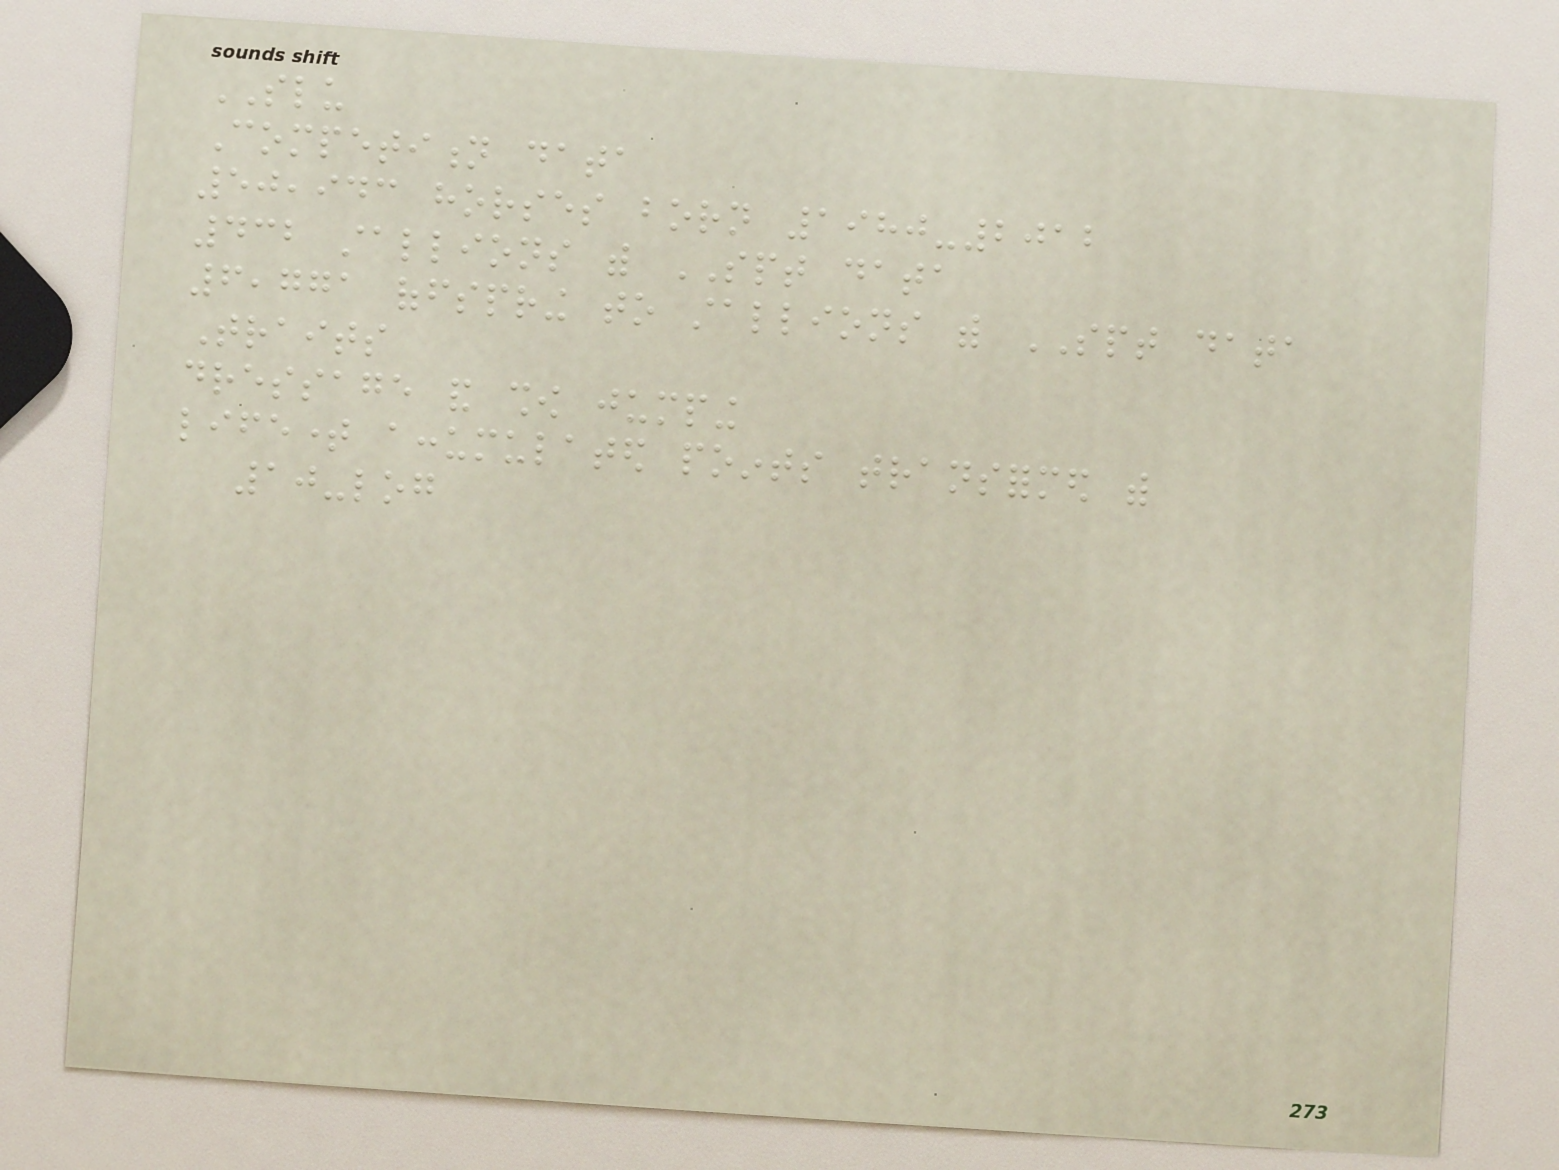SLU
Competition data
50,943 horses born 1980-2012
432 stallions with SPT data
6,771 offspring to stallions with SPT data
Traits
dressage and show jumping
lifetime accumulated points transformed with
10-log
